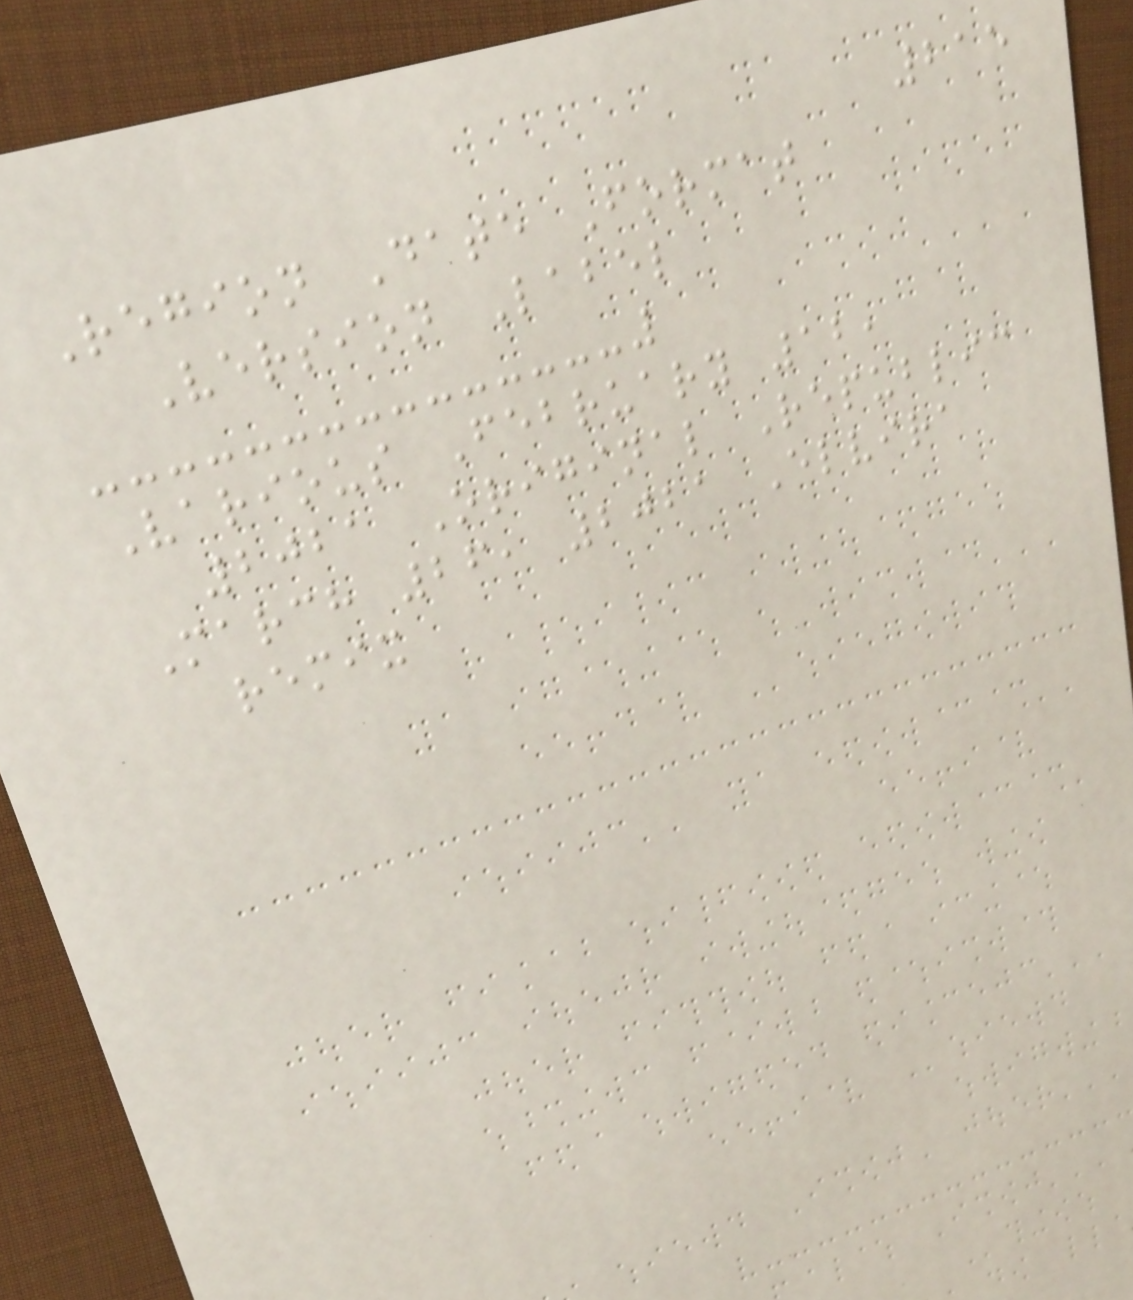215
Region Date Format
Version Label
Various February 12,
2021 Original Republic
March 26, 2021 Elvira
remix
